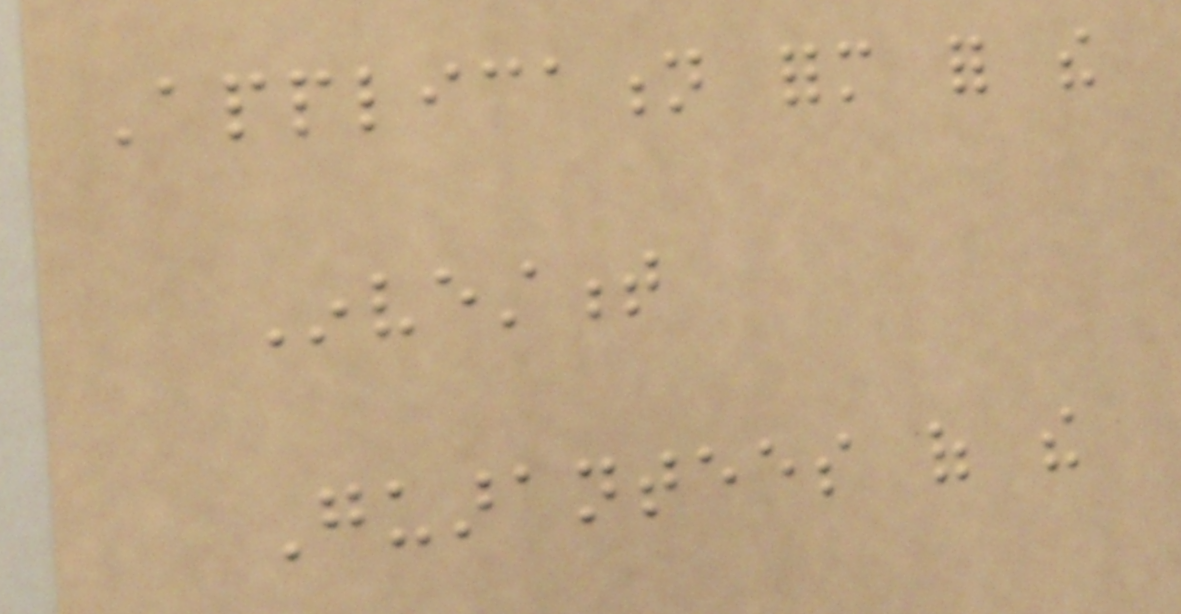Application form for the
Investment
Guarantees of the
